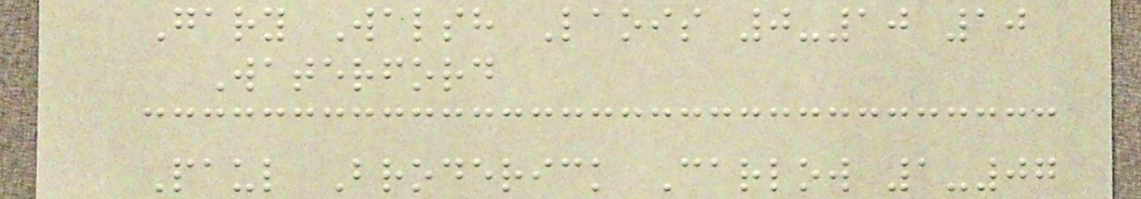Gary Walsh Laois 0-10 10
Waterford
Paul Broderick Carlow 1-07
